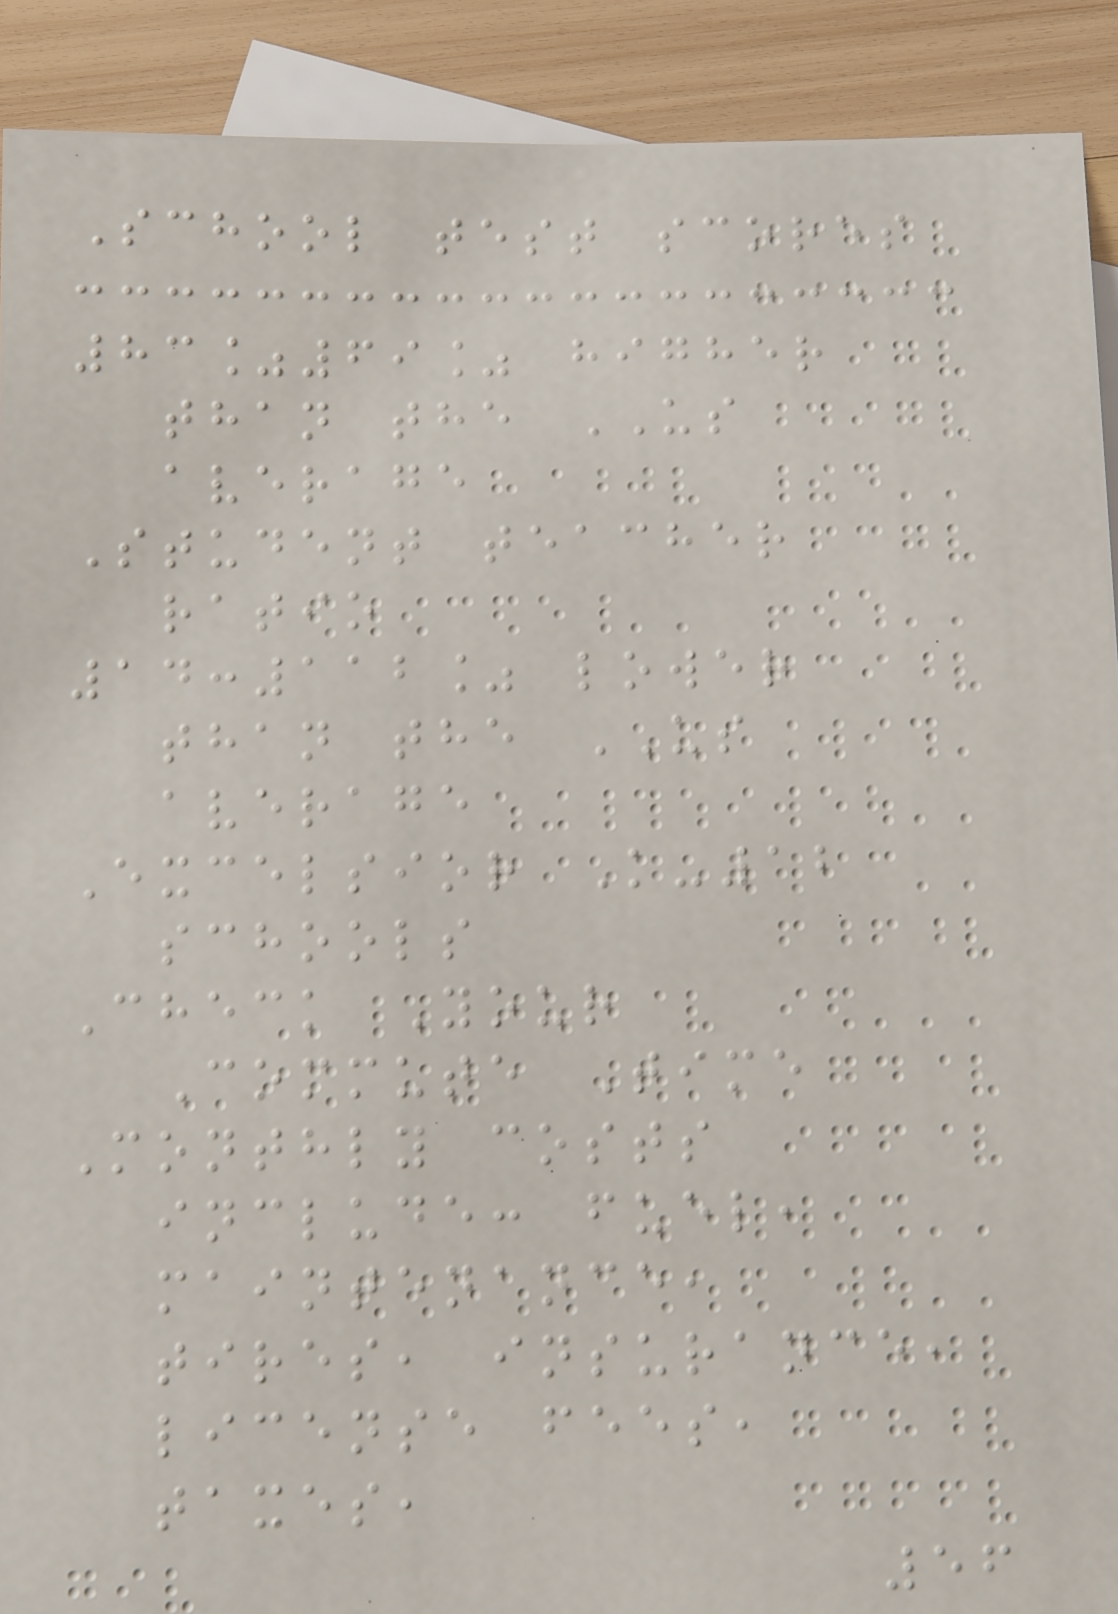School test scores
83%69% higher
than the US
average
Student teacher
ratio
14:112% lower
than the US
average
Excelsior K-12
schools
Check Your
Commute Time
Monthly costs
include: fuel,
maintenance,
tires, insurance,
license fees,
taxes,
56
